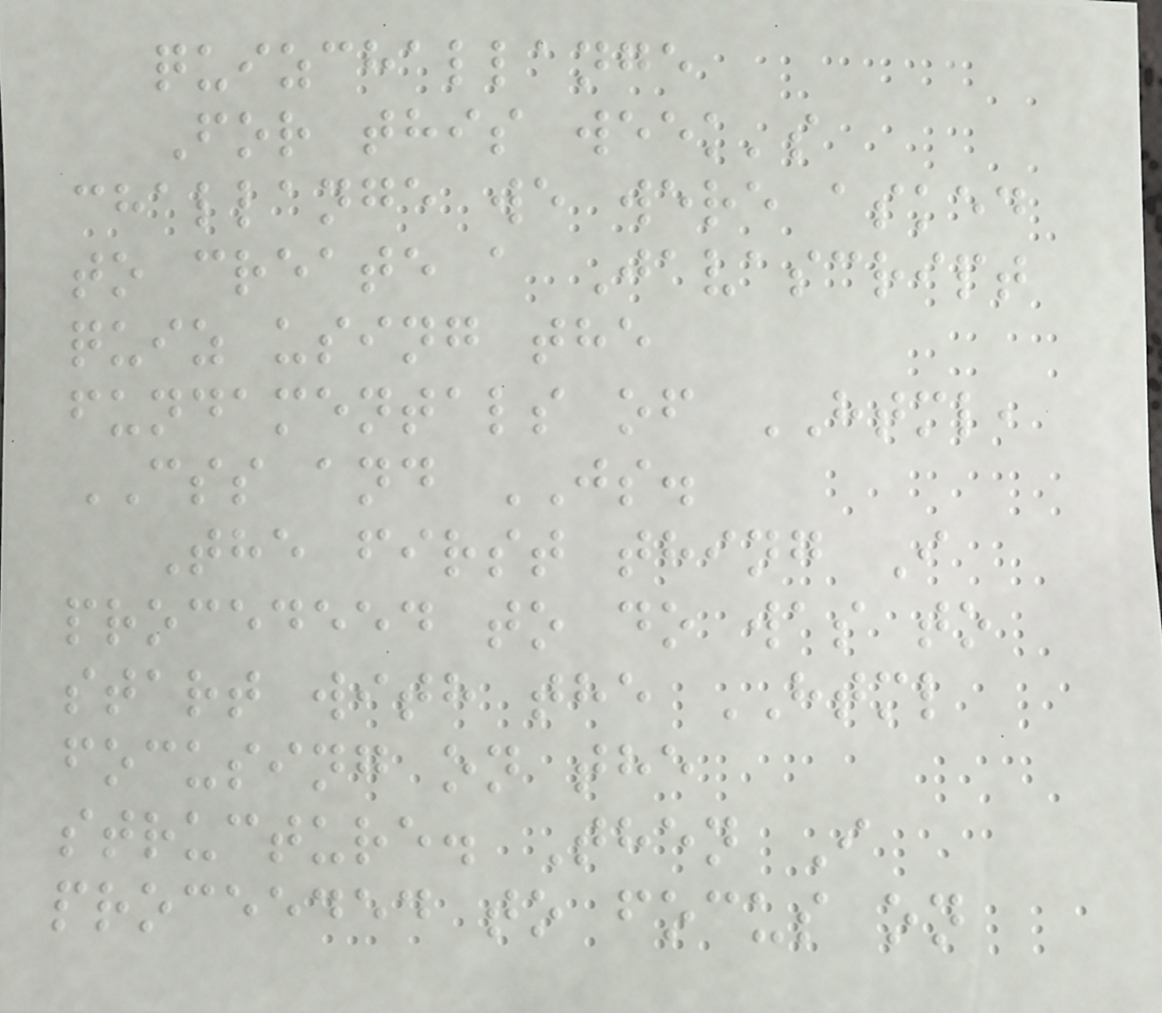quizchallange
For this week's
challange we were asked
to create a Javascript
quiz using the
fundamentals of HTML,
CSS and JS.
The first thing I
procedeed to do was to
start with the HTML
focusing on the
structure. Then I
proceeded to focus on
